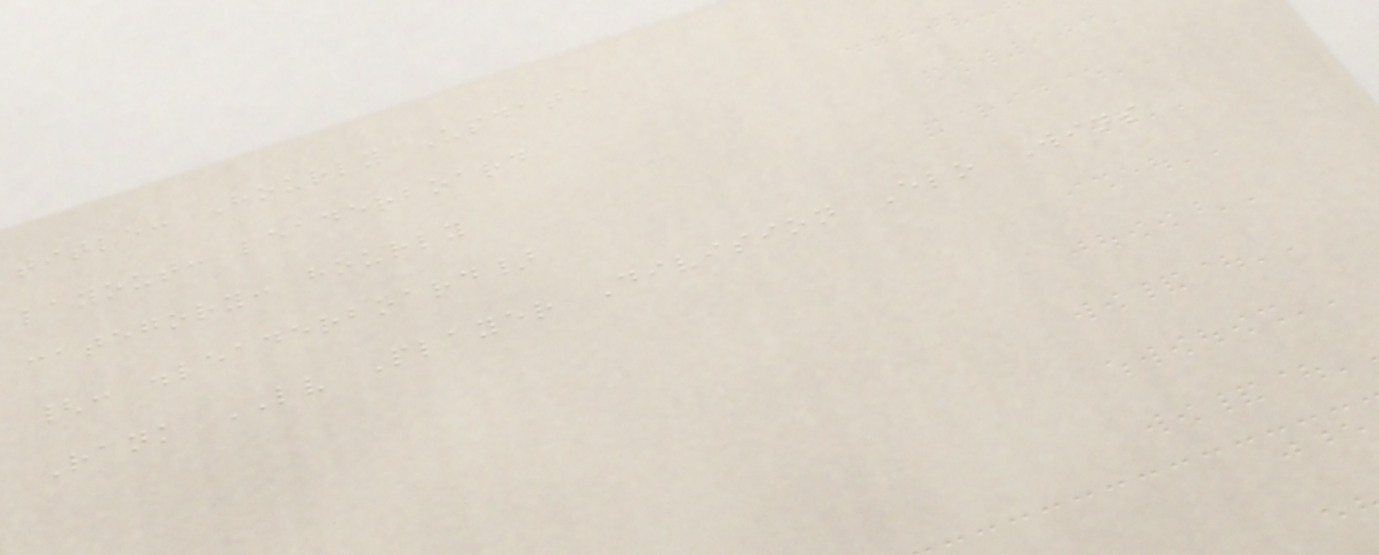title: Hourly Update
layout: leaderboard
category: hourly
{: .leaderboard}
Rank LV Player Division Elo Wins
